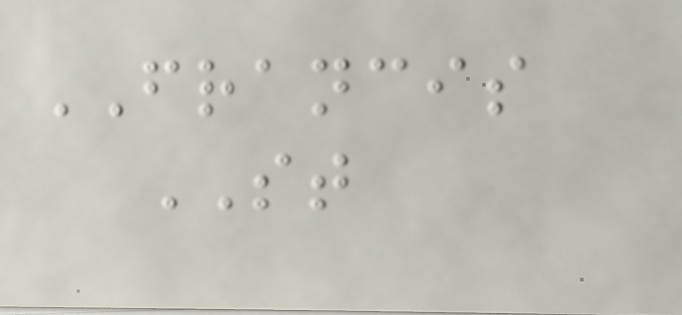FRANCIS
ST
